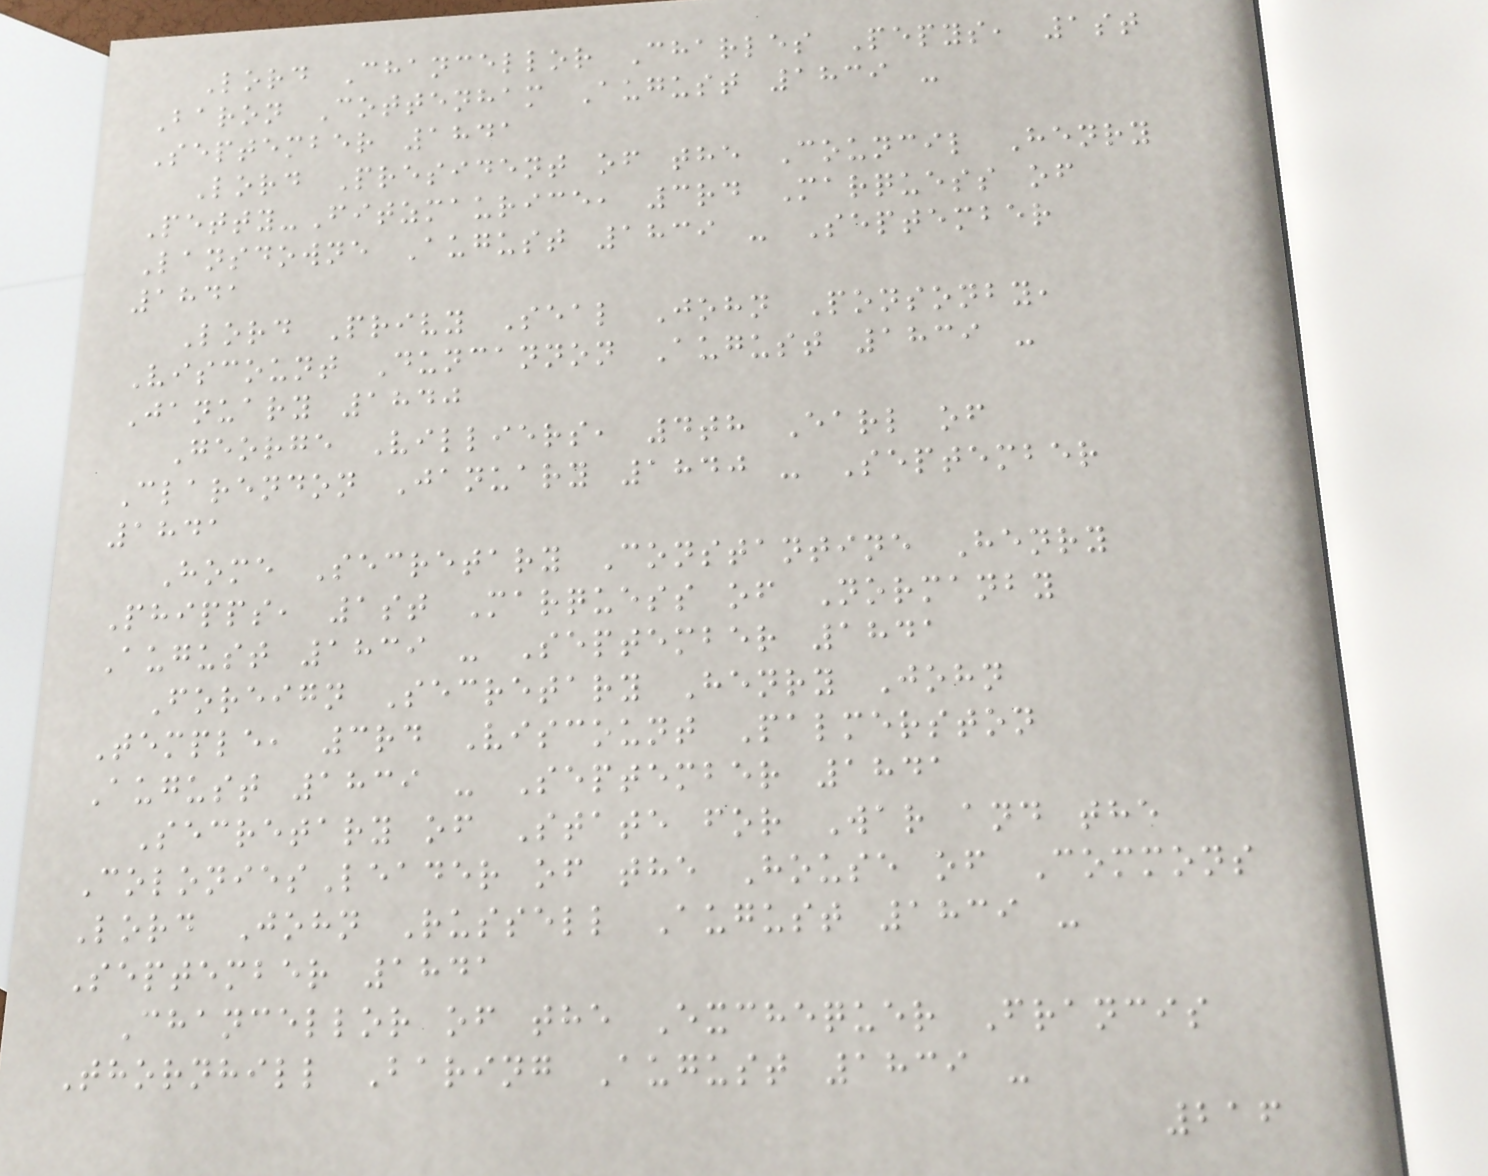Lord Chancellor Charles Pepys, 1st
Baron Cottenham August 1839 -
September 1841
Lord President of the Council Henry
Petty-Fitzmaurice, 3rd Marquess of
Lansdowne August 1839 - September
1841
Lord Privy Seal John Ponsonby,
Viscount Duncannon August 1839 -
January 1840
George Villiers, 4th Earl of
Clarendon January 1840 - September
1841
Home Secretary Constantine Henry
Phipps, 1st Marquess of Normanby
August 1839 - September 1841
Foreign Secretary Henry John
Temple, 3rd Viscount Palmerston
August 1839 - September 1841
Secretary of State for War and the
ColoniesLeader of the House of Commons
Lord John Russell August 1839 -
September 1841
Chancellor of the Exchequer Francis
Thornhill Baring August 1839 -
216
